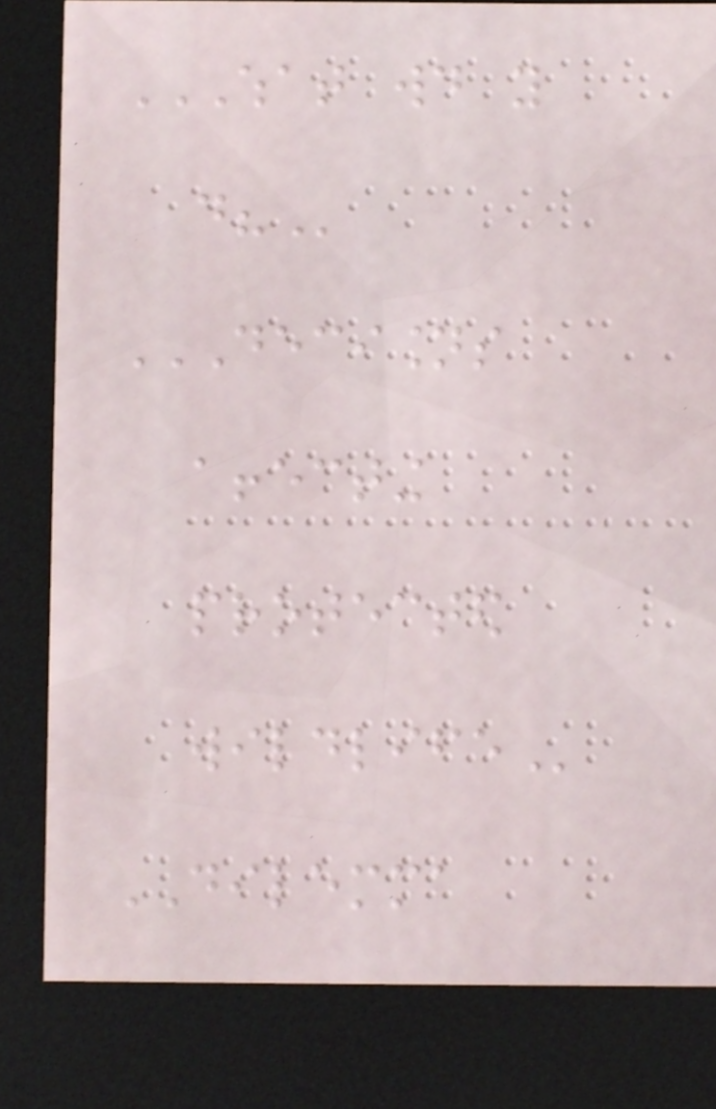WHAT WOULD YOU
DO?
DECISIONS
AFFECTING
PROTECTED
WILDLIFE
DILEMMA
